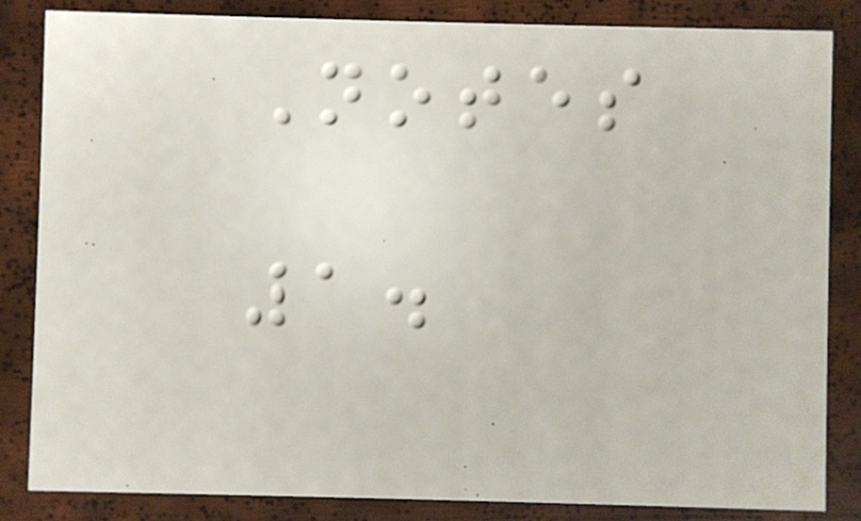Notes
1.
